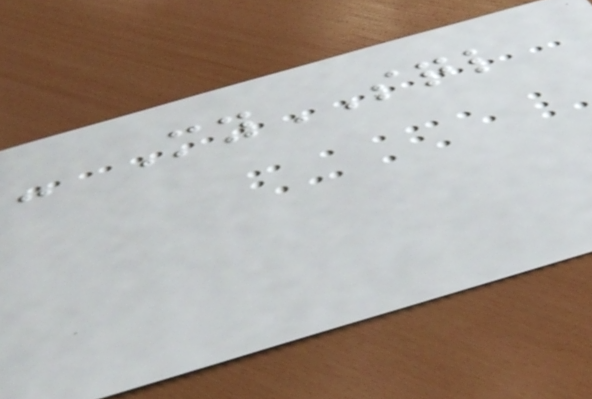- MySQL
